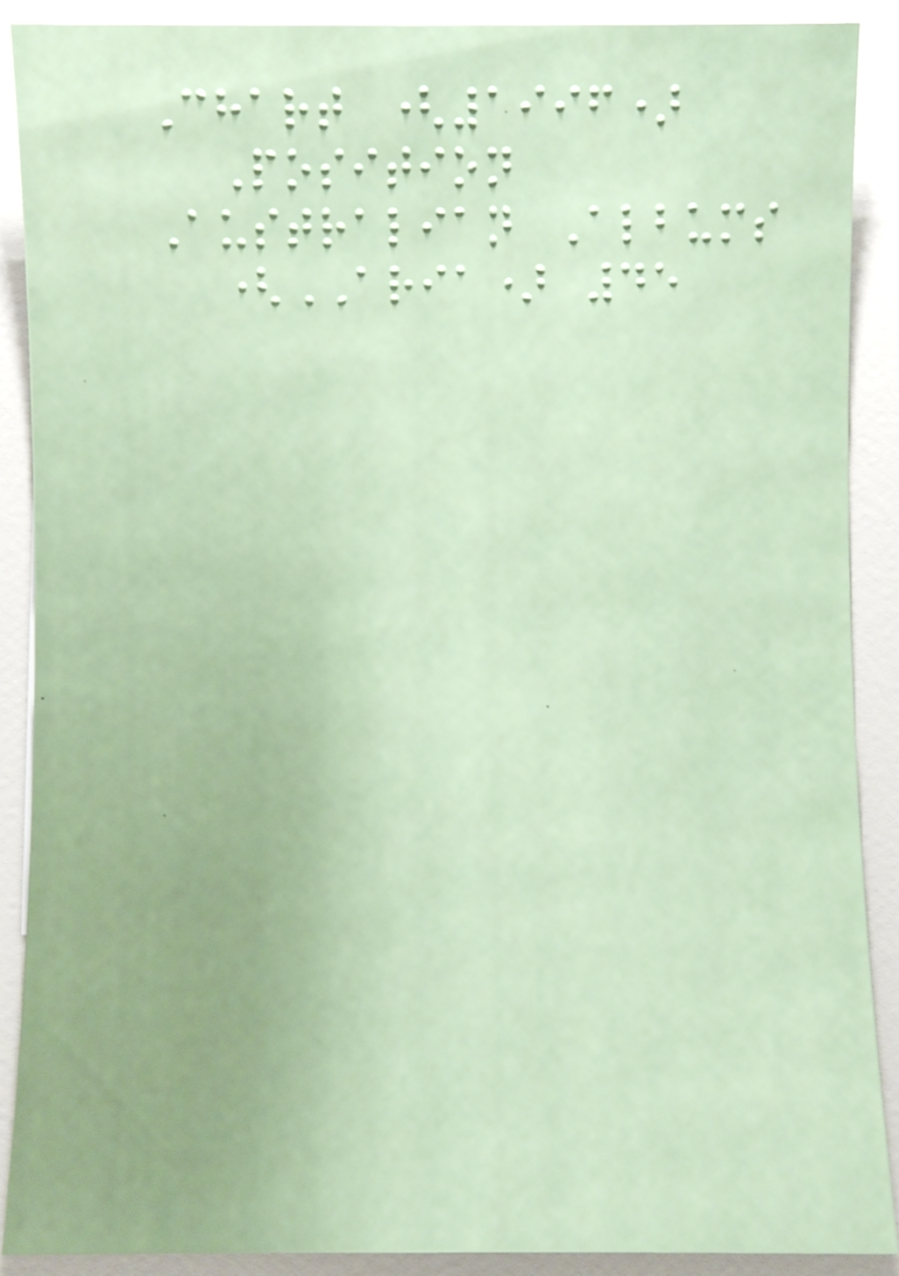Chart (1996)
Position
Australian Albums
(ARIA) 45
